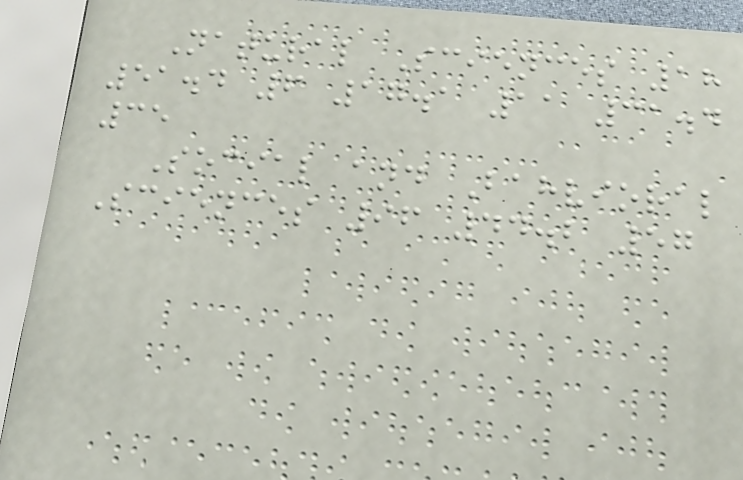Natural Sciences 18
51.4 6 17.1 11 31.4
35
Social and Bahvioral
Sciences 96 44.2 57
